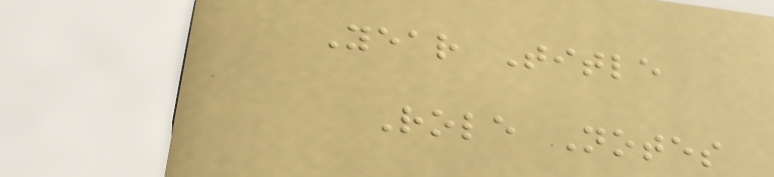Year Title
Role Notes
